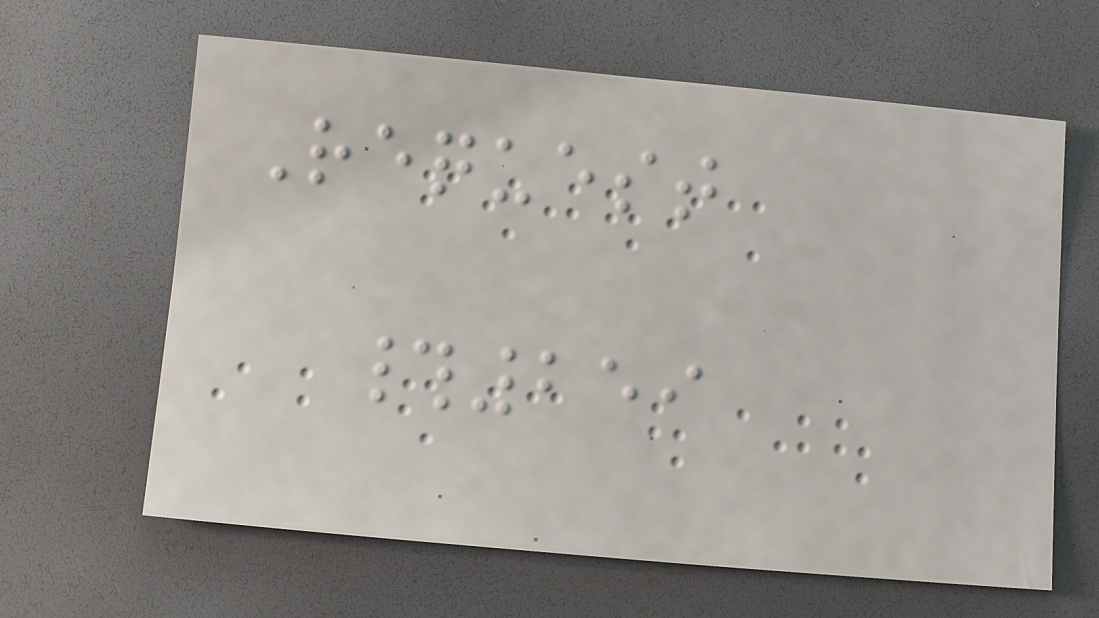Request
#259
